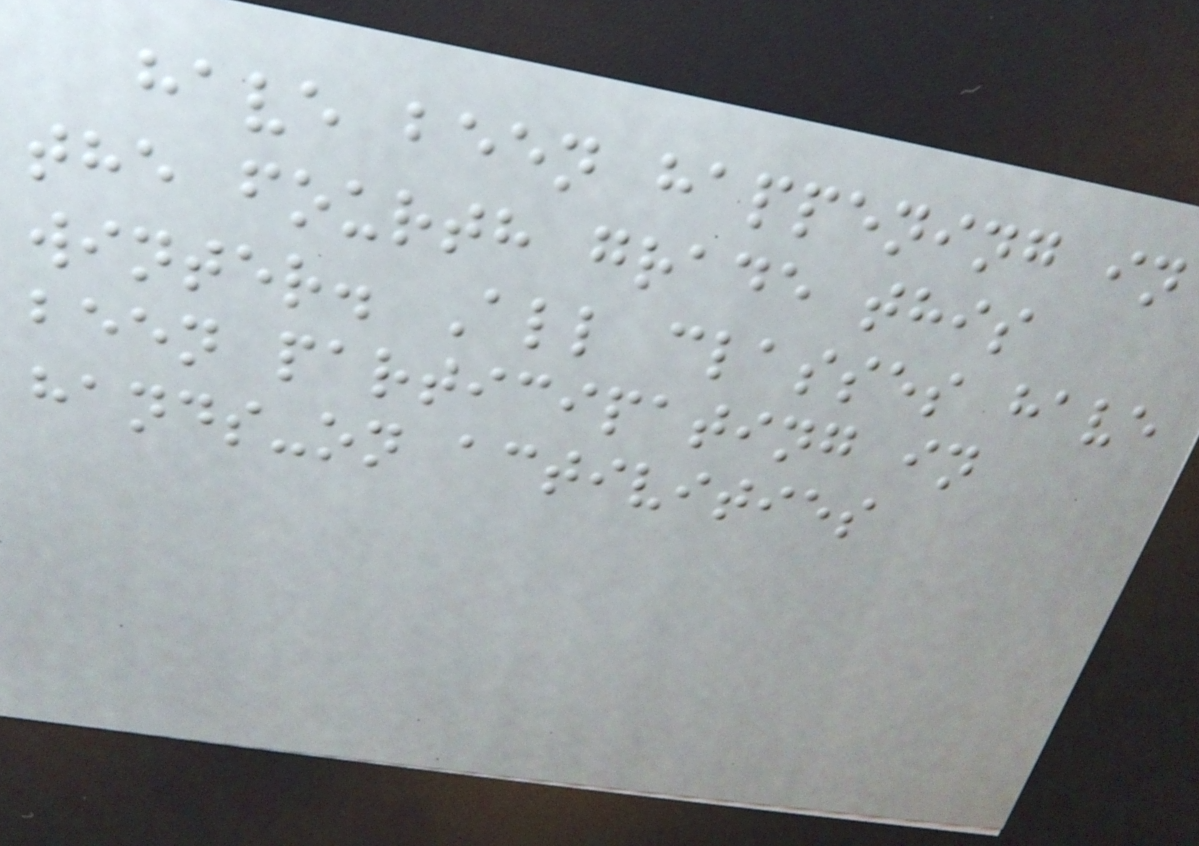have been happening in
the fourth grade this
winter. All classes have
been participating in
hands-on activities
